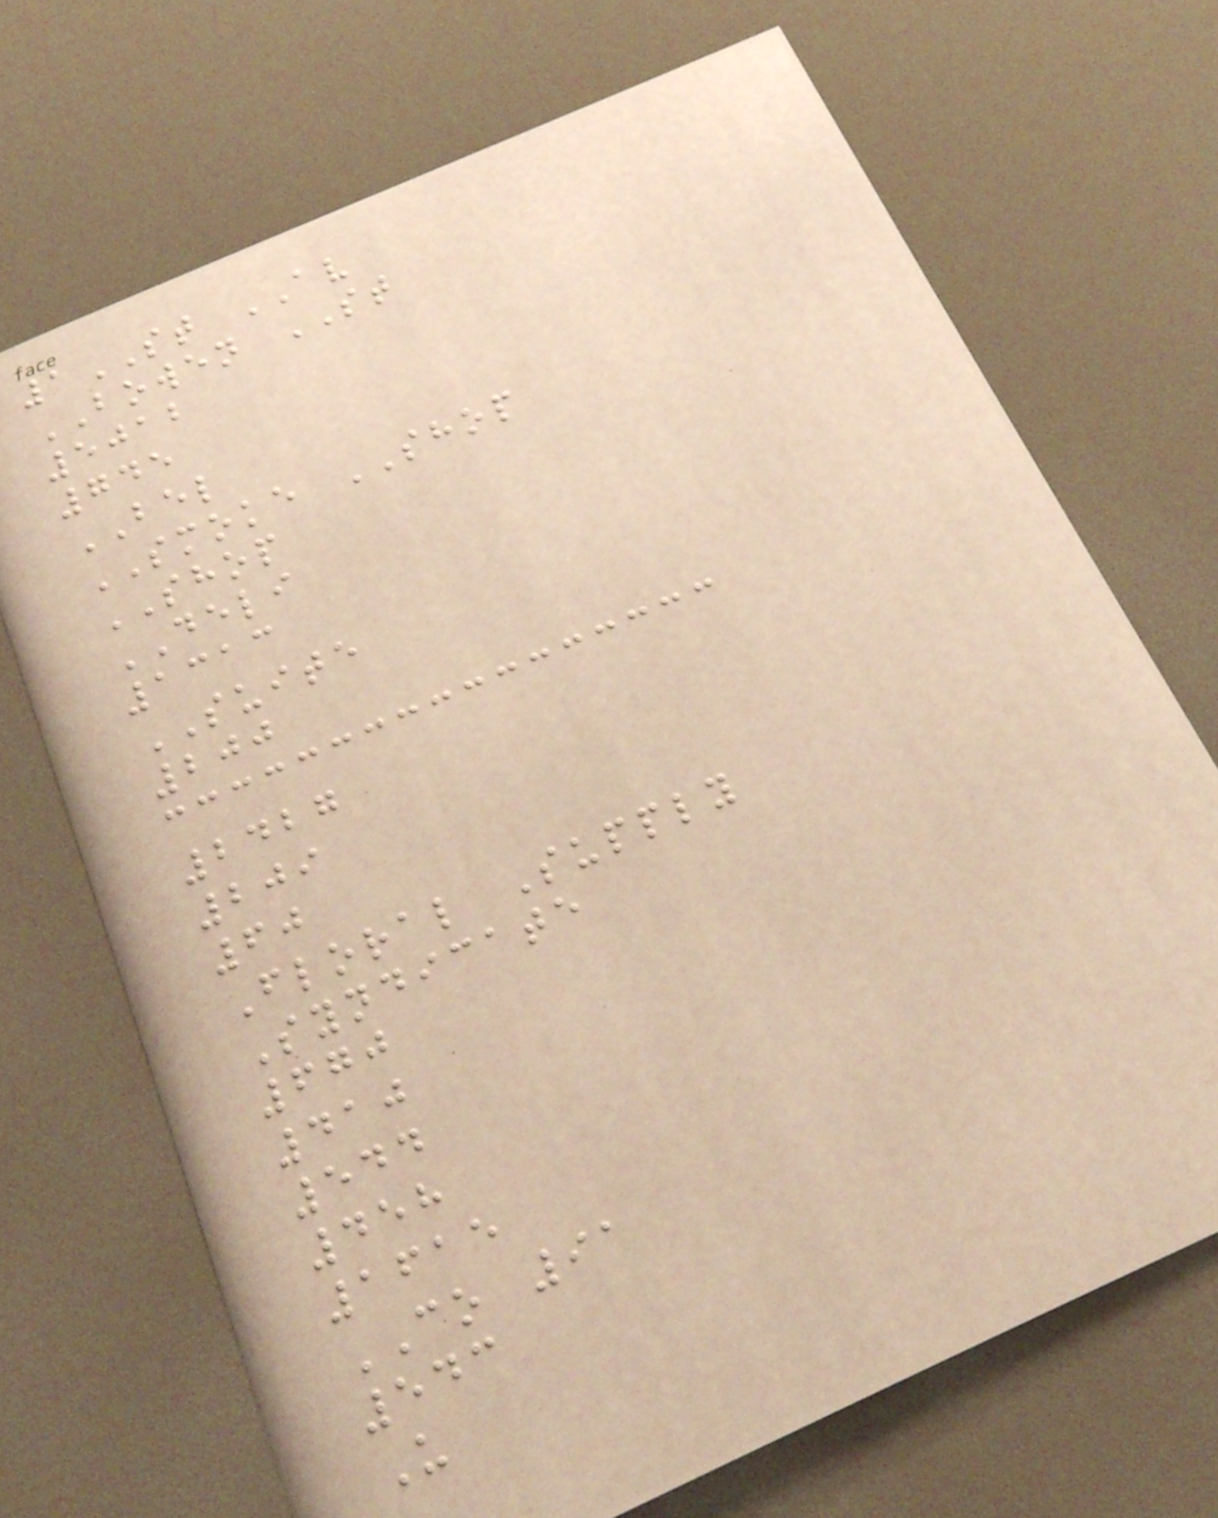1ST AV
BOWEN ST
5012
745
BEL
SMOKE SHOP
SHOP
DELI
1313
SUITE
200
2427
209
60
Floral Supply
Syndicate
670
410
544
458
1615
CO 91
543
U
